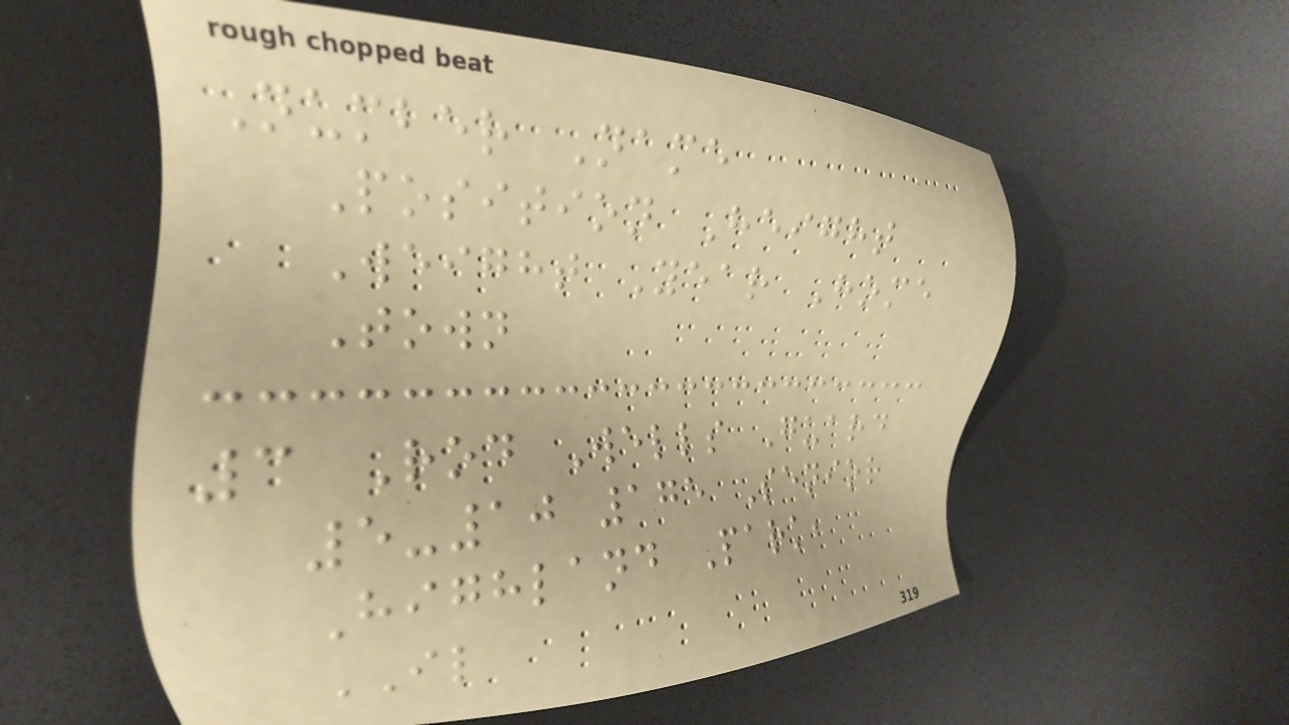Number Name
Position Height
Weight Year Home
Town
3 Rod Wells Guard
5-10 175 Senior
Highland Park,
IL
